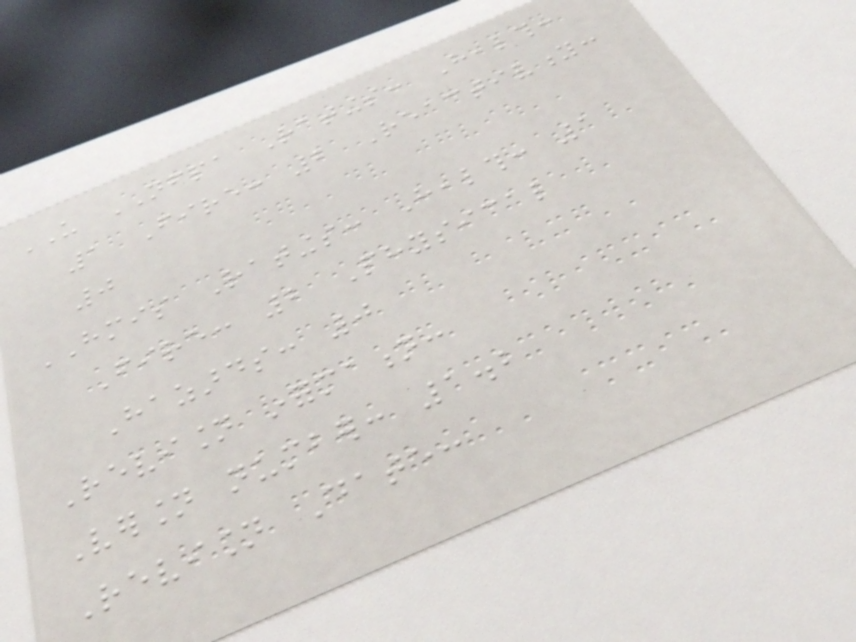US NFPA Ratings: Health:
1 Fire: 2 Reactivity:
0
HMIS Ratings: Health: 1
Fire: 2 Physical
Hazards: 0
Revision information:
Version number: 1.2
Revision Date:
